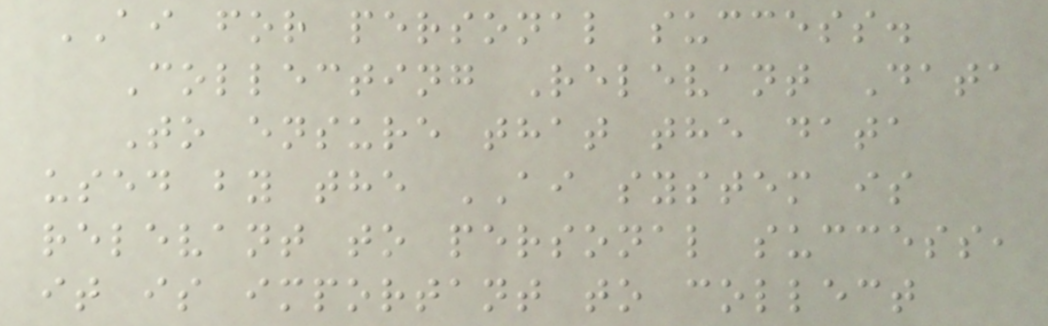AI for personal success.
Collecting Relevant Data
To ensure that the data
used by the AI system is
relevant to personal success,
it is important to collect
